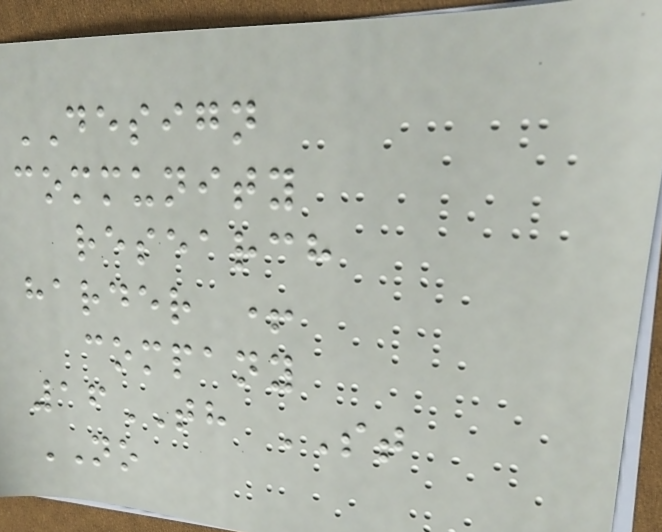DESIGN
community
research
harder +
company
16TH ST
NO
